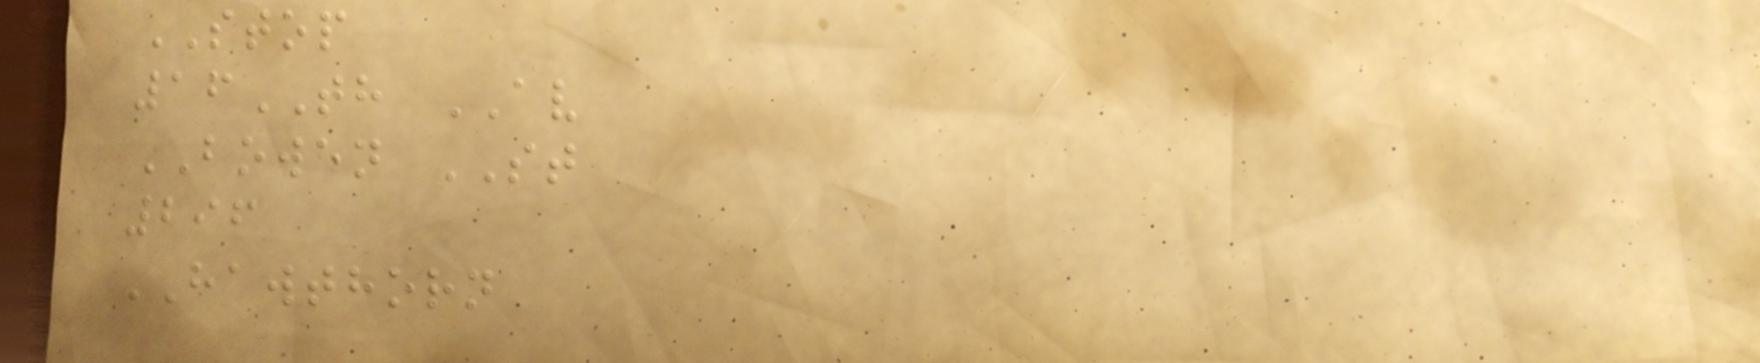STOP
16TH AV
BOWEN ST
296
HAWTHORN
